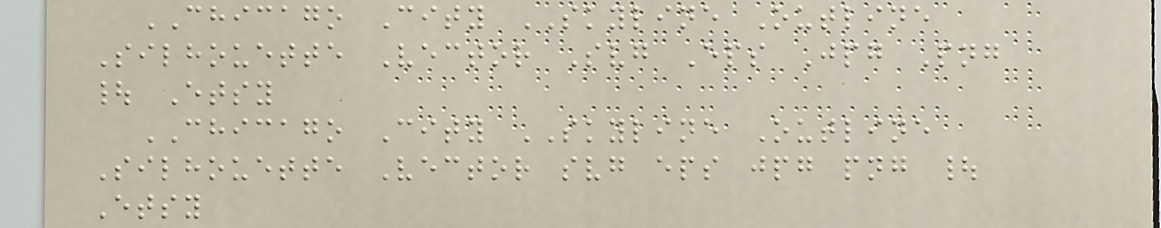CHICAGO City SKYLINE Outline
Silhouette Vector Svg Eps Jpg Png
| Etsy
CHICAGO City SKYLINE Outline
Silhouette Vector svg eps jpg png |
Etsy
